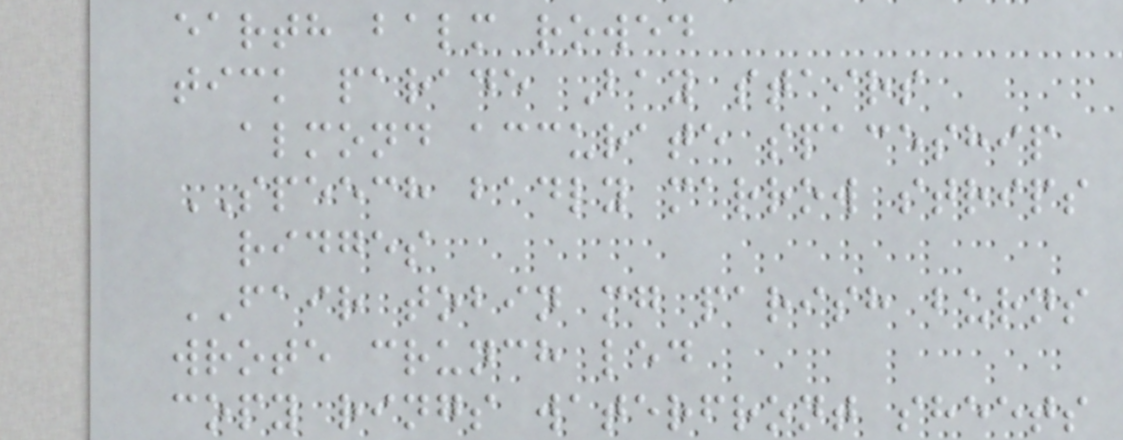earth balm rowed
tick parade Bay stairs
almond accurate spaceship
SPEECH badly marrow strips
ridges
FAIR tobin mg parish burns
wrote crunch led
copy rings waterfront sheets
